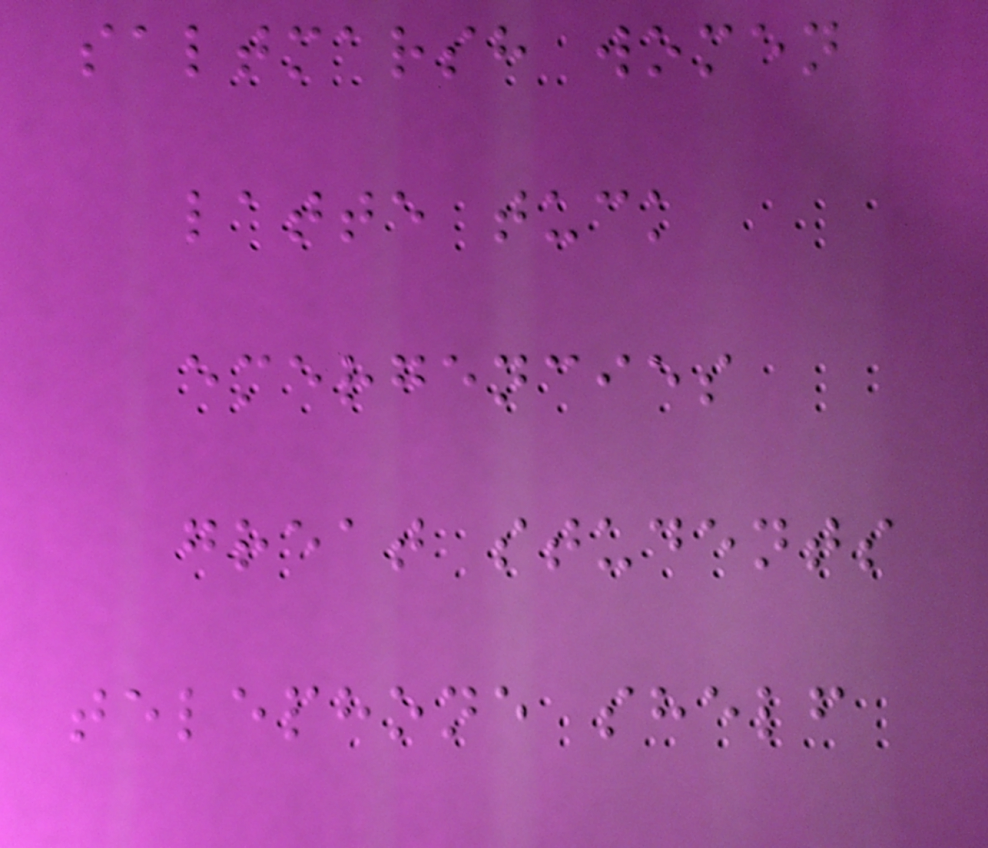saltmarsh women
latte tuck
emergencies
great students
telephone shelf
